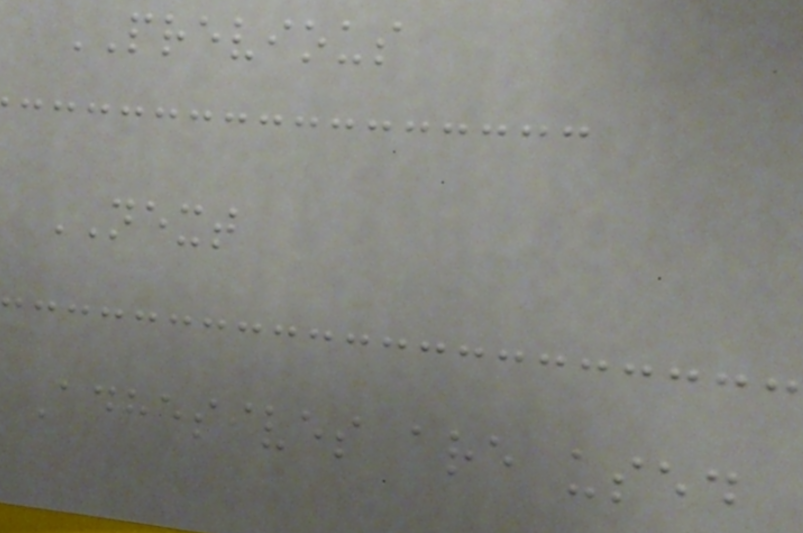PREVIOUS
NEXT
Adhesives are used
